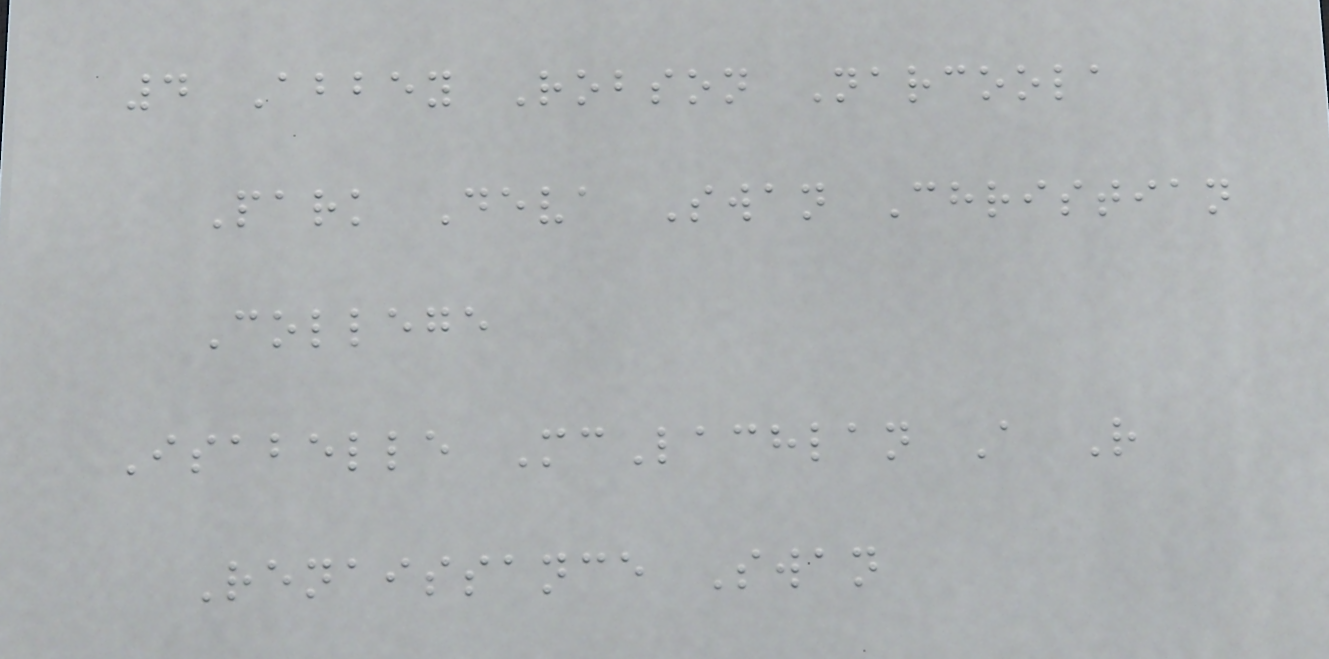4 Abbey Robson Narcoola
Park Deva Swan Christian
College
Isabelle McLachlan A R
Renaissance Swan
